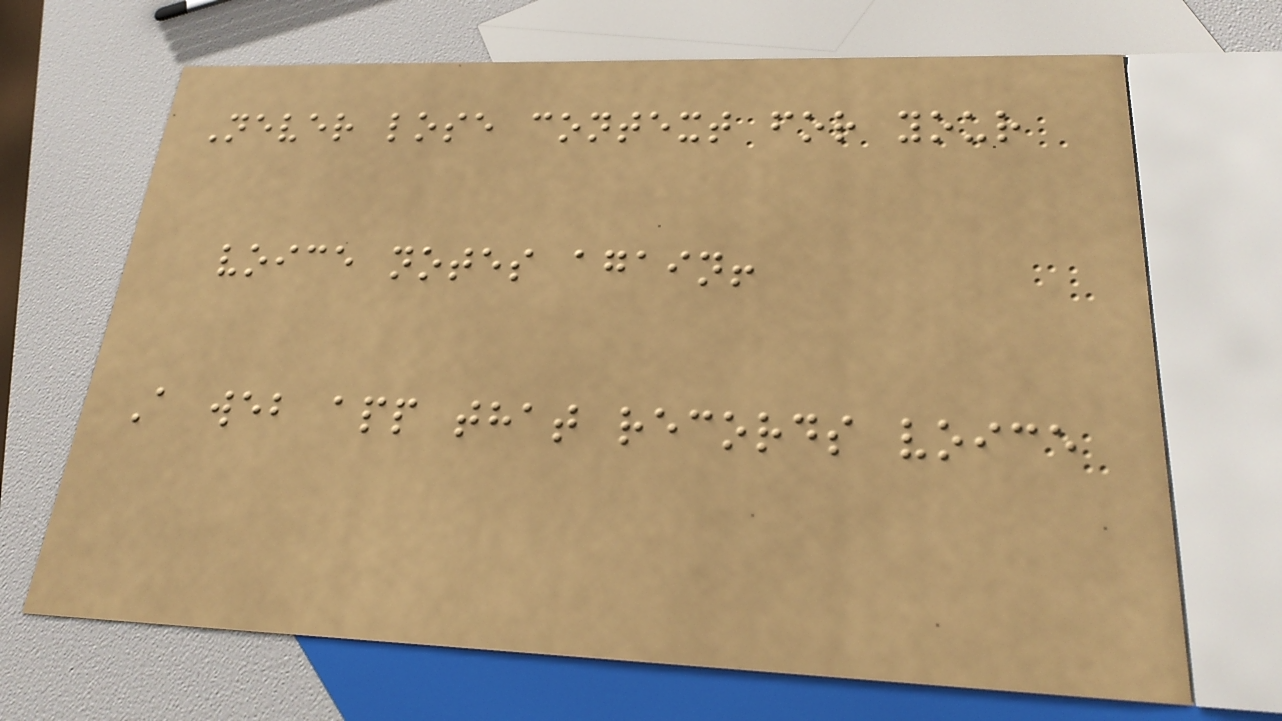Never lose context for your
voice notes again!
A web app that records voice
